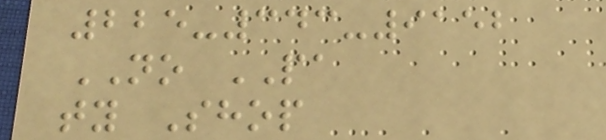225-343-9152
NO PA
ty Shop
